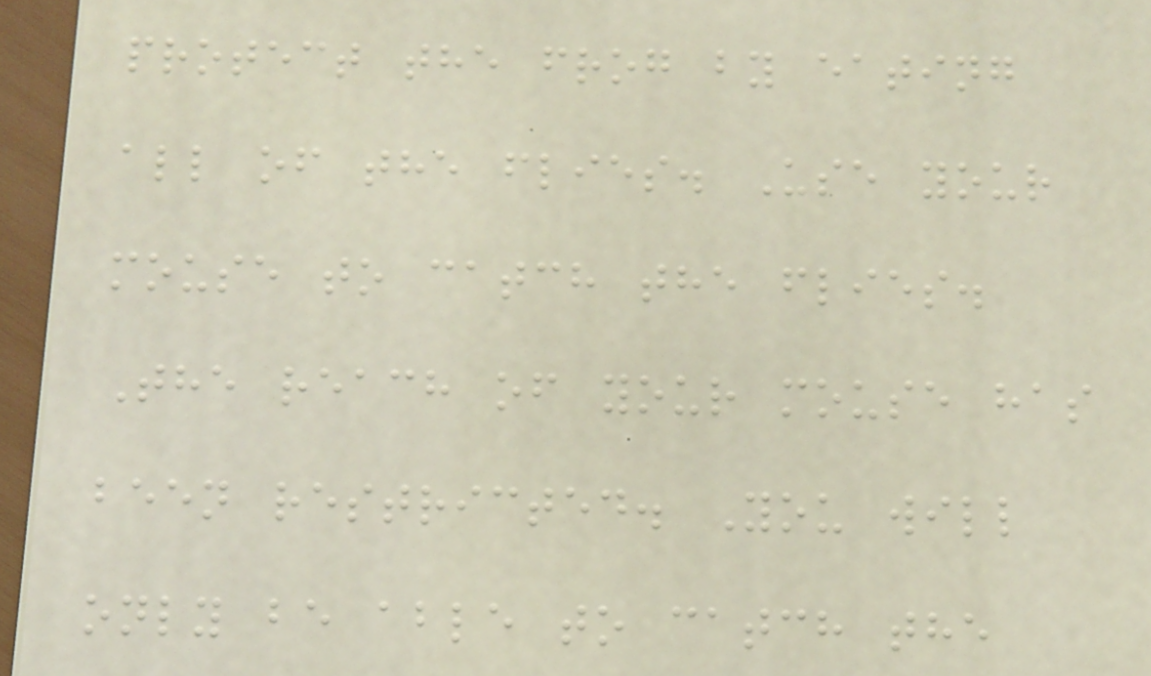protect the frog by eating
all of the flies. Use your
mouse to catch the flies.
The reach of your mouse has
been restricted. You will
only be able to catch the
